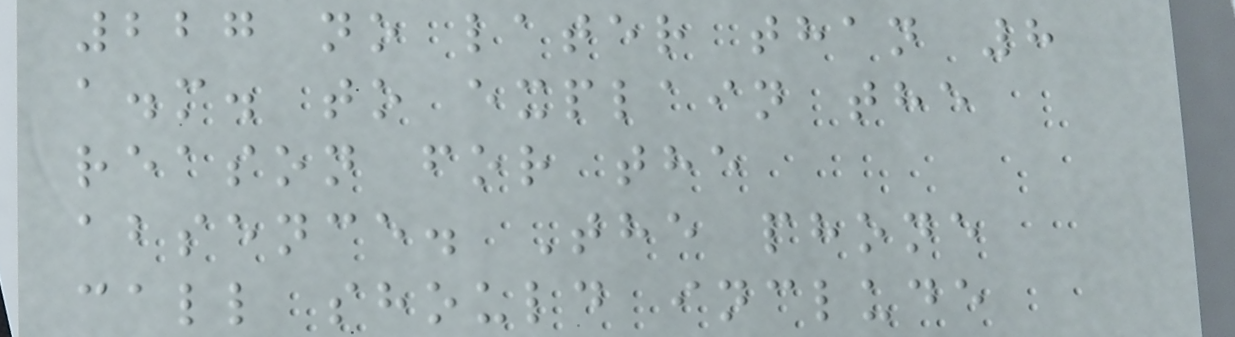227 no later than 8
a.m. to explain the
reason for the
absence. The phone
call should include
